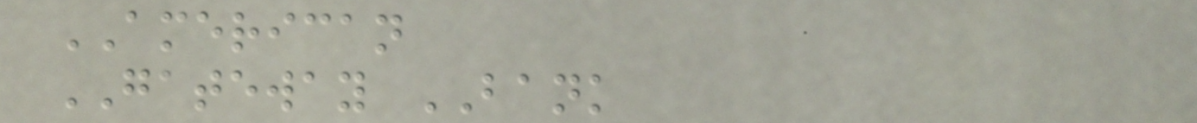AMERICAN
GATEWAY BANK
